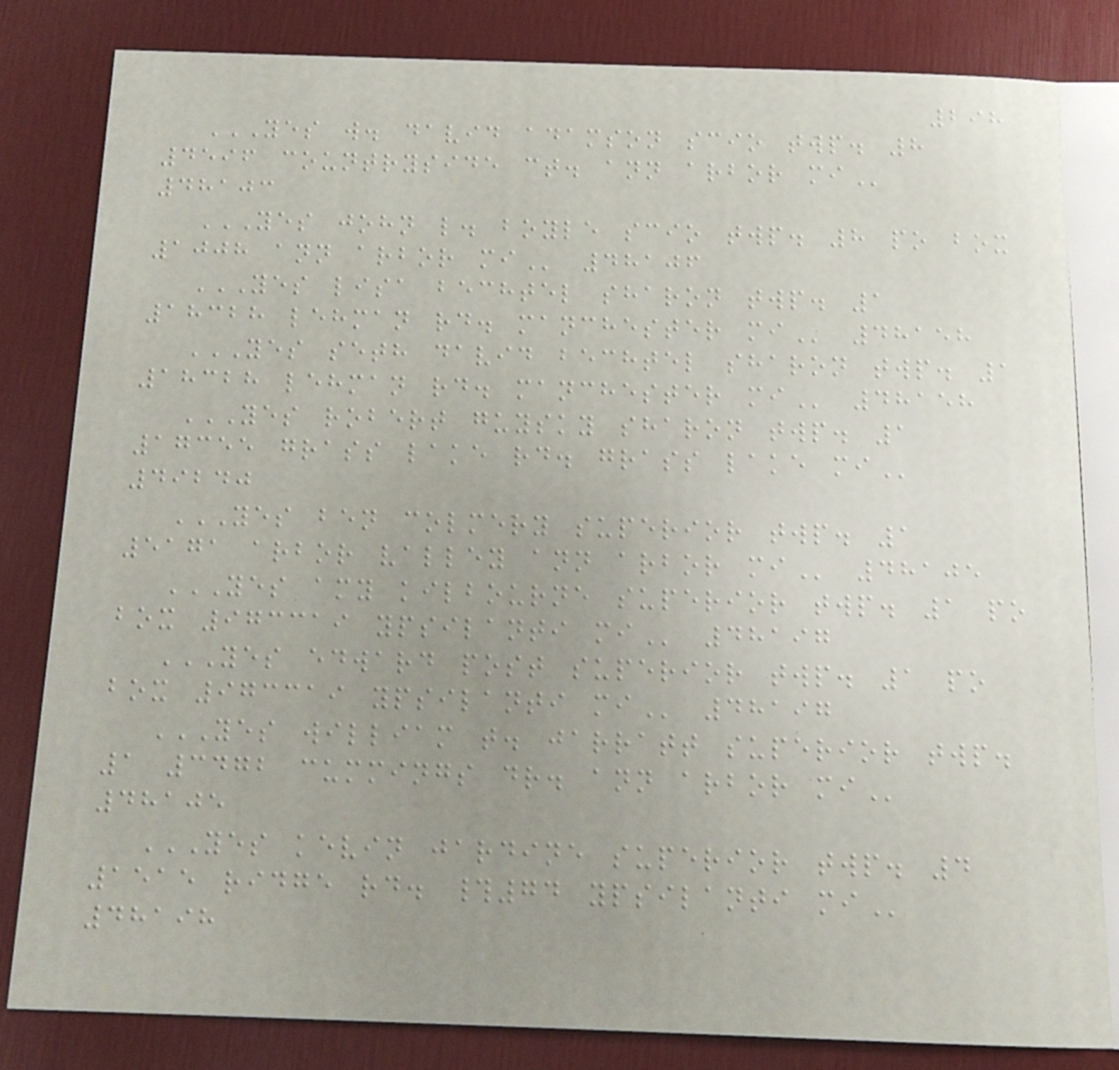298
YES W. DAVID ADAMSON SCIO TWP. 8
4596 COUNTRYSIDE CT. ANN ARBOR MI
48103
YES JOHN L. BOYLE SCIO TWP. 8 PO BOX
1008 ANN ARBOR MI 48106
YES LISA BECHTEL SHARON TWP. 1
18328 LEHMAN RD. MANCHESTER MI 48158
YES SETH DAVID BECHTEL SHARON TWP. 1
18328 LEHMAN RD. MANCHESTER MI 48158
YES ROBERT GUYSKY SHARON TWP. 1
17355 GRASS LAKE RD. GRASS LAKE MI
49240
YES BEN COLMERY SUPERIOR TWP. 1
5171 ARBOR VALLEY ANN ARBOR MI 48105
YES AMY KILBOURNE SUPERIOR TWP. 1 PO
BOX 973319 YPSILANTI MI 48197
YES EDWARD POST SUPERIOR TWP. 1 PO
BOX 973319 YPSILANTI MI 48197
YES WILLIAM T. JARRATT SUPERIOR TWP.
1 3472 CUMMINGS DR. ANN ARBOR MI
48105
YES KEVIN JARDINE SUPERIOR TWP. 4
1515 RIDGE RD. #74 YPSILANTI MI
48198
